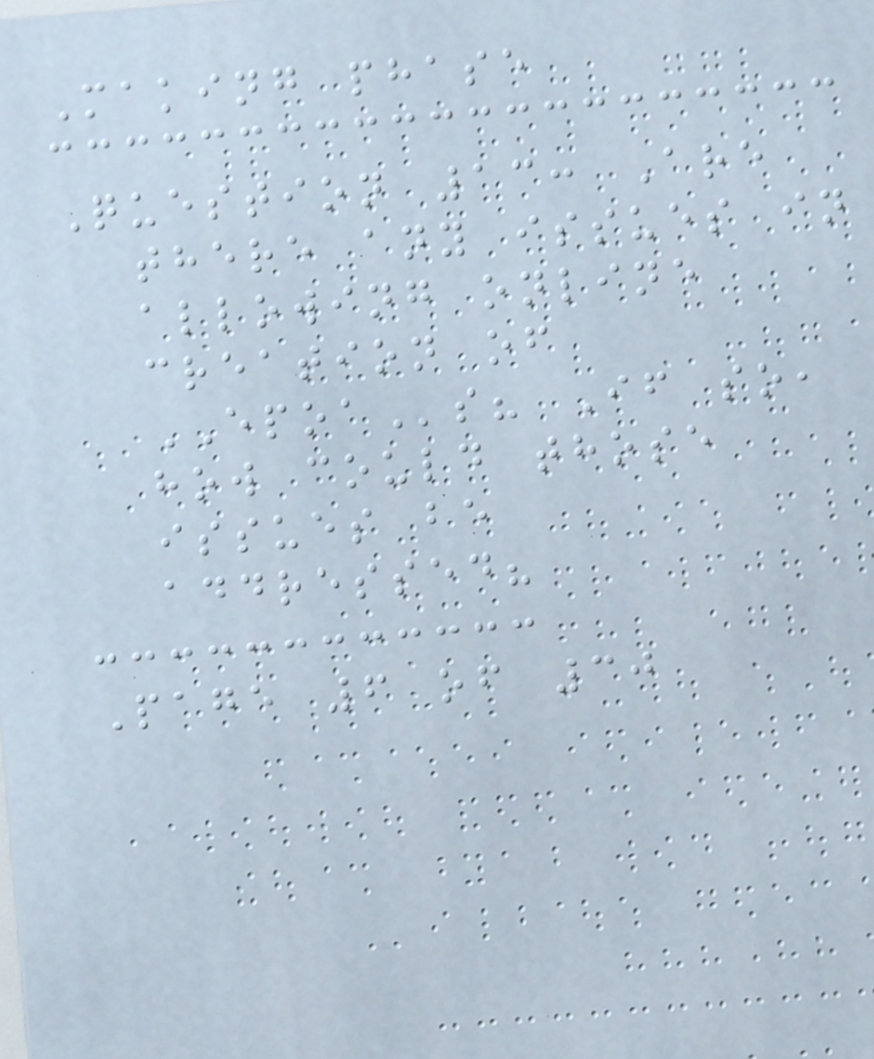Making phase
Question 13: Are
there any issues in
allowing online
creation of
EPOAs? If so,
how could those
issues be
addressed?
Page 6 of 30
